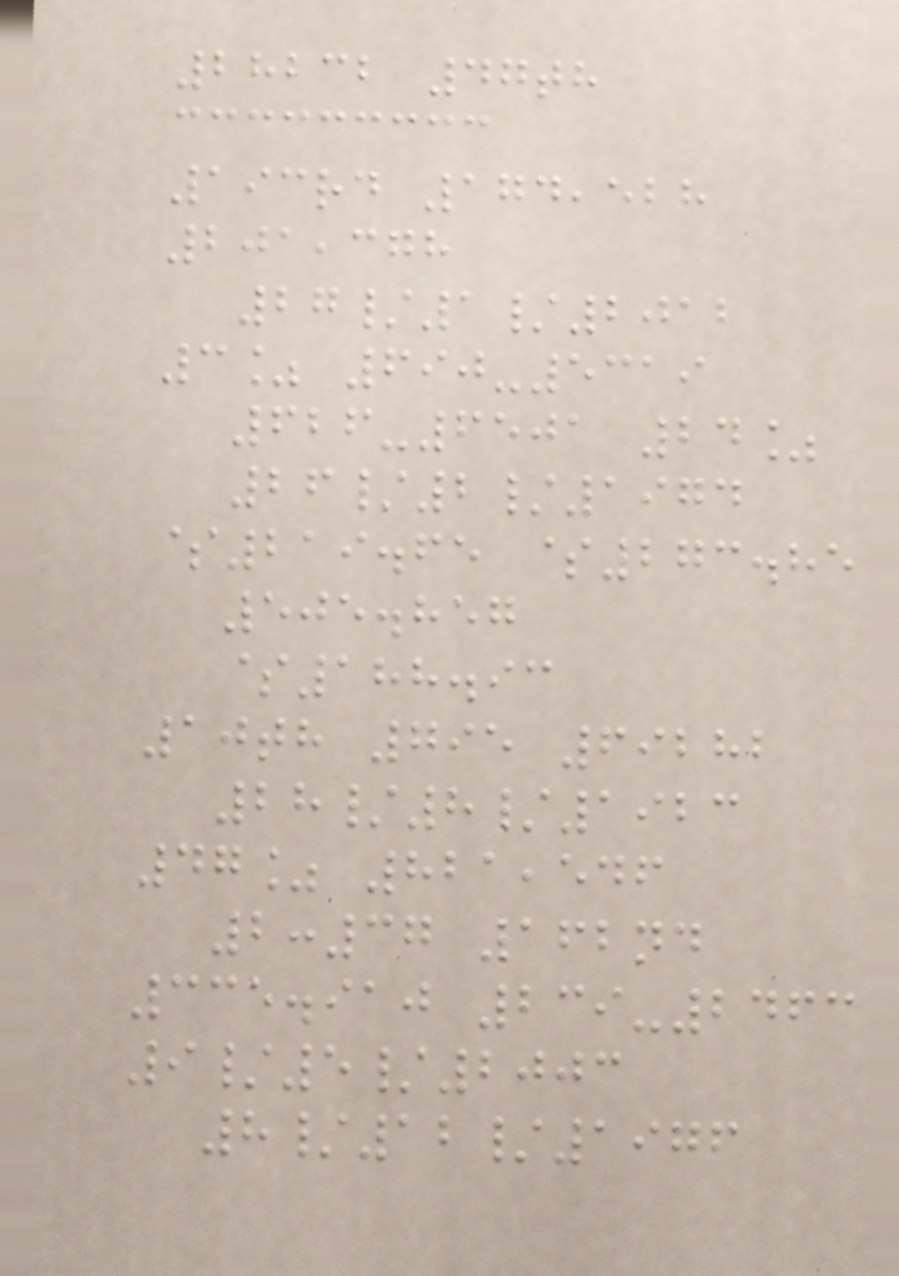28232 47th
193rd 174,528
201,378
27/1/2012
3% 690-5319
626-6501 24%
26/2/1974
$219.65 $273.85
505.857
$188.93
10th 795 69282
28/8/1923
47% 821,546
2:37 162nd
335.910 239-2463
9/5/2003
8/12/1976
